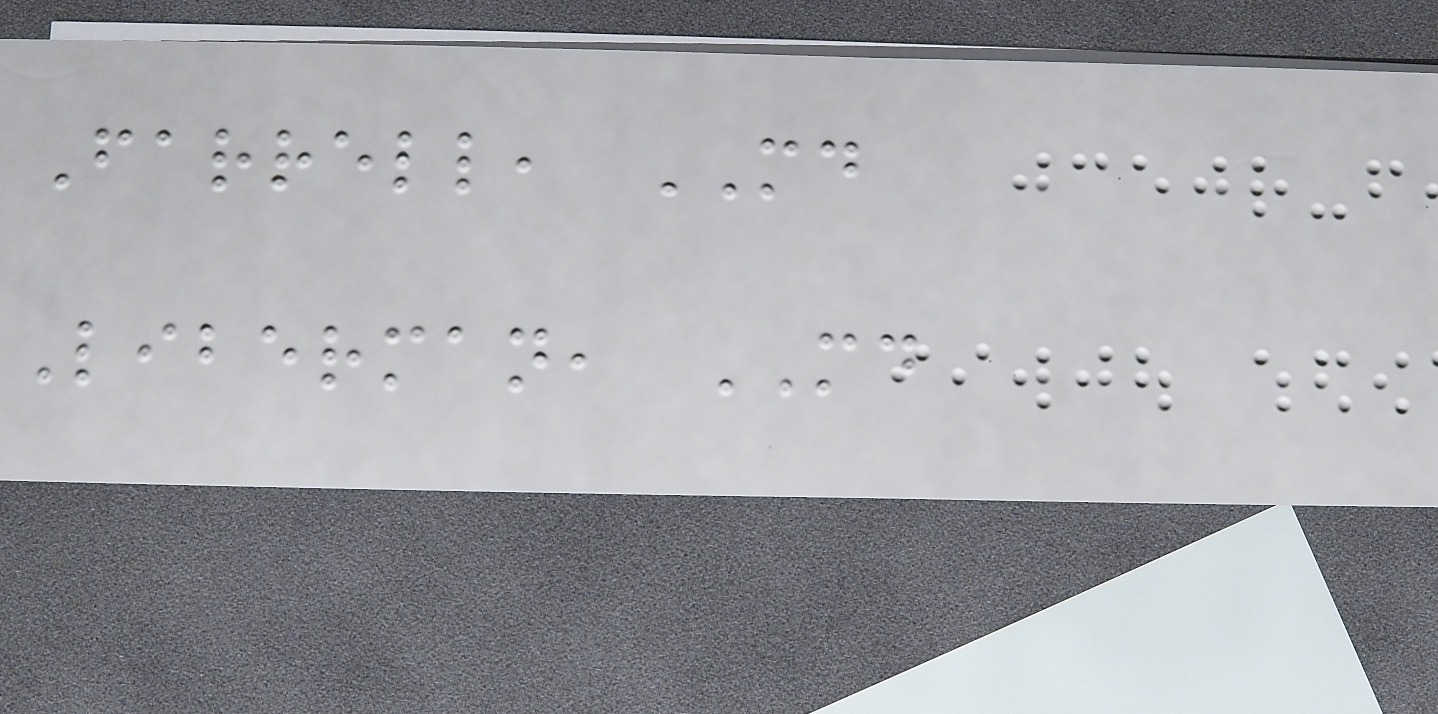Farrell, MD
Liberman, MD
